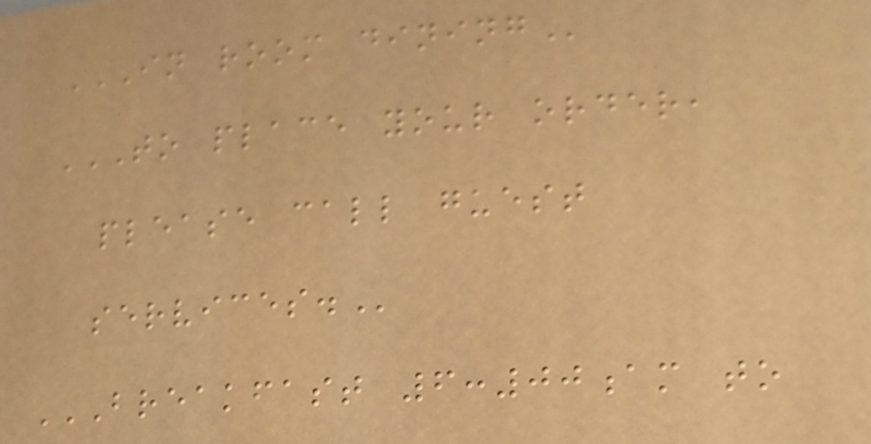IN ROOM DINING
TO PLACE YOUR ORDER,
PLEASE CALL GUEST
SERVICES.
BREAKFAST 6:00AM TO
